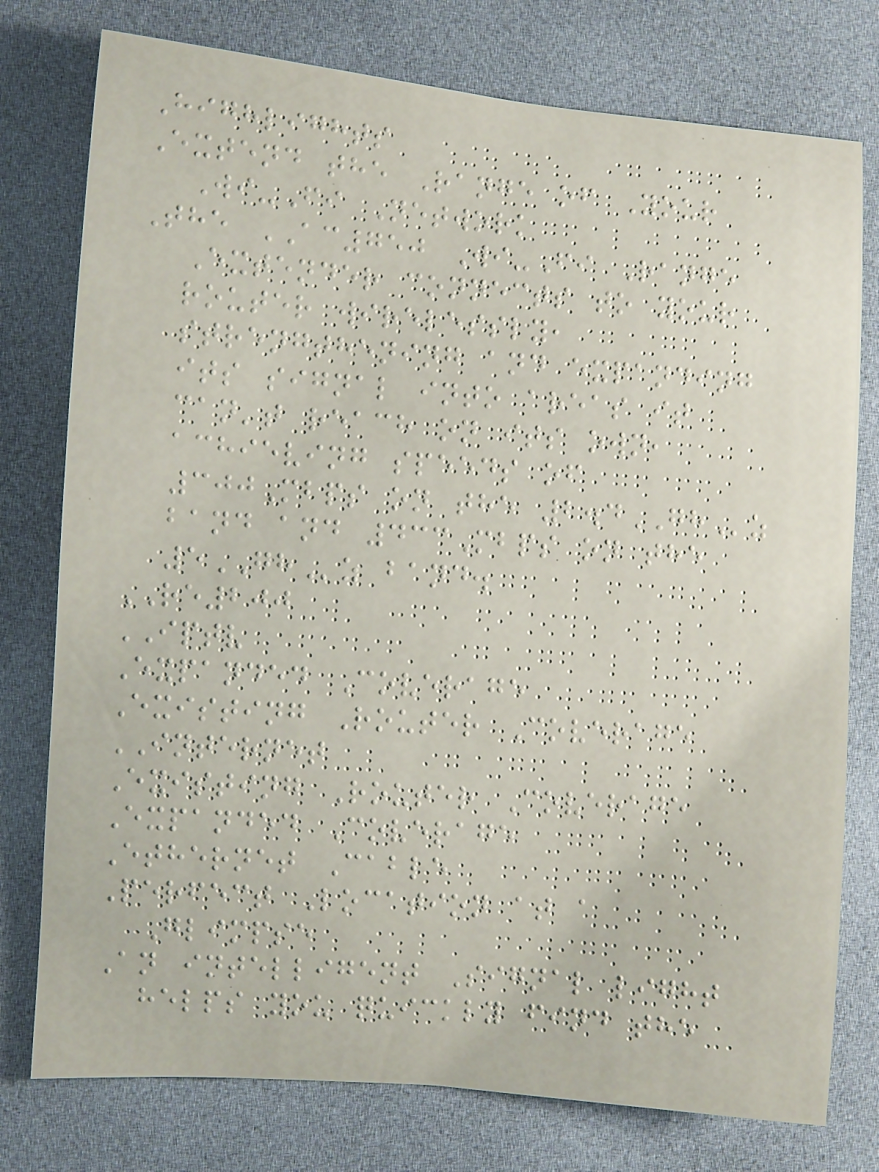Highlights
Extend the Range of Your
Wi-Fi Network
The AC750 Wi-Fi Range
Extender connects to your
router wirelessly,
strengthening and expanding
its signal into areas it
can't reach on its own,
achieving speeds of
300Mbps on the 2.4GHz
band and 433Mbps on the
5GHz band.
RE200
IPTV
Expanded Coverage
Existing Router Coverage
INTERNET
Existing Router Coverage
Expanded Coverage
Ethernet Cable
Perfect Location at a
Glimpse
An intelligent Signal light
helps you quickly find the
